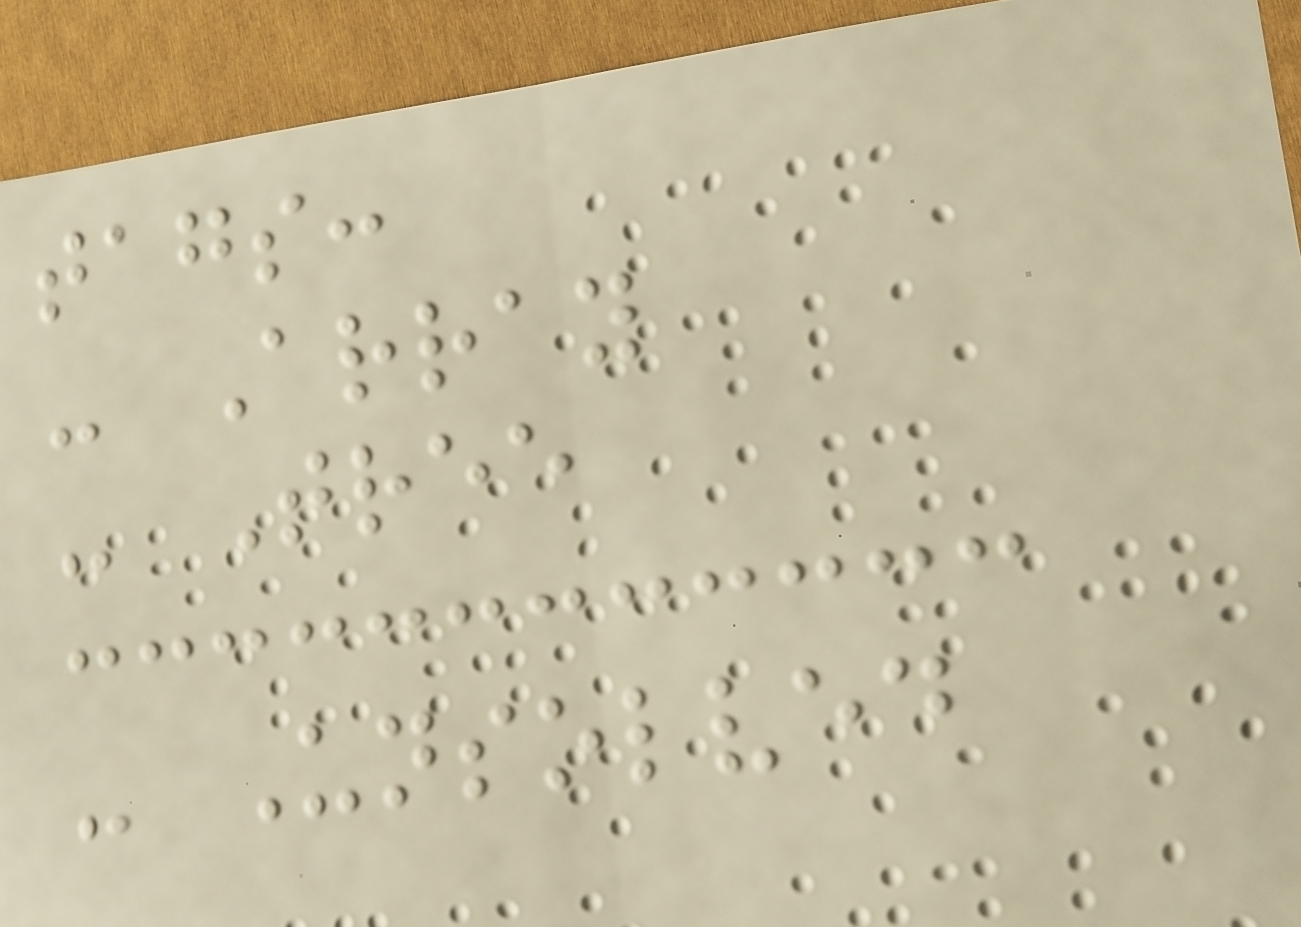tags:
- Array
- Tree
- Unsolved
